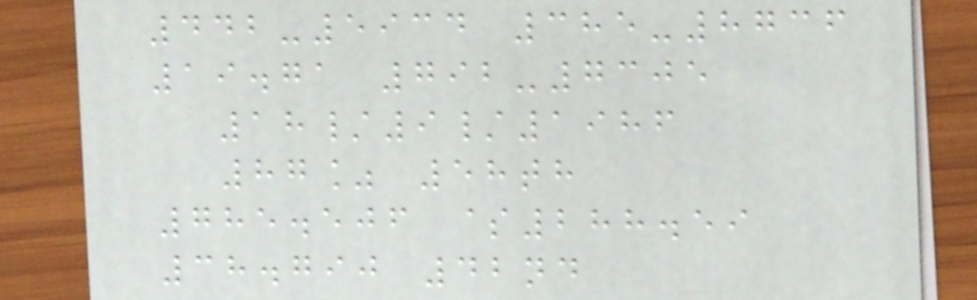442-5934 385-8736
19.71 792-7305
18/9/1986
87% 58th
785.506 $288.59
38.790 42nd
